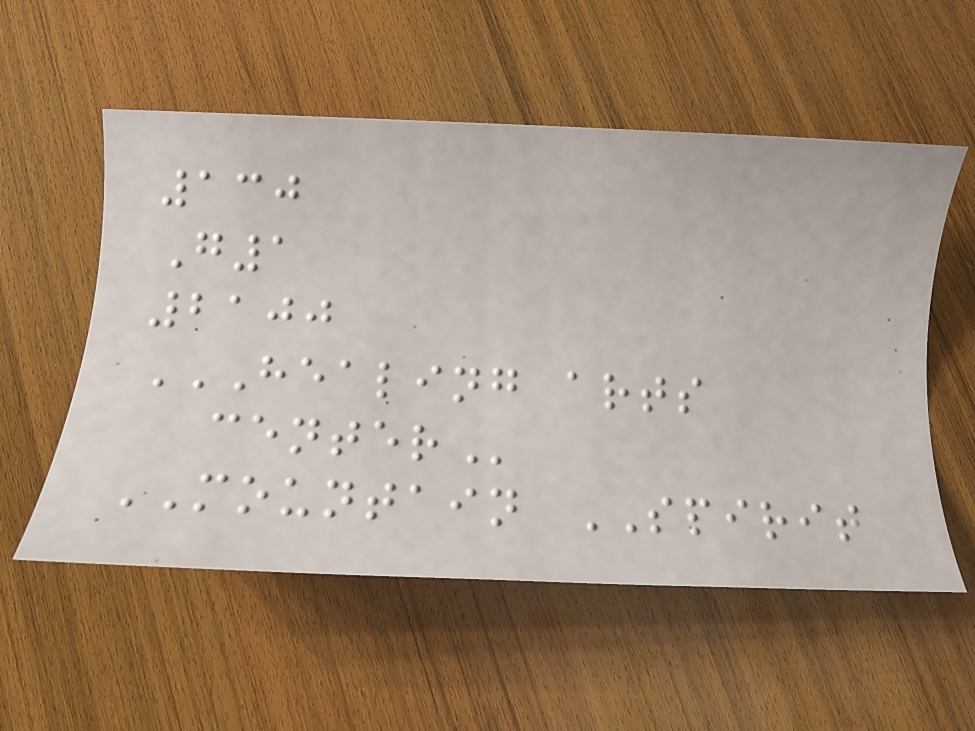130
G1
2100
HEALING ARTS
CENTER
MOUNTAIN SPIRIT
